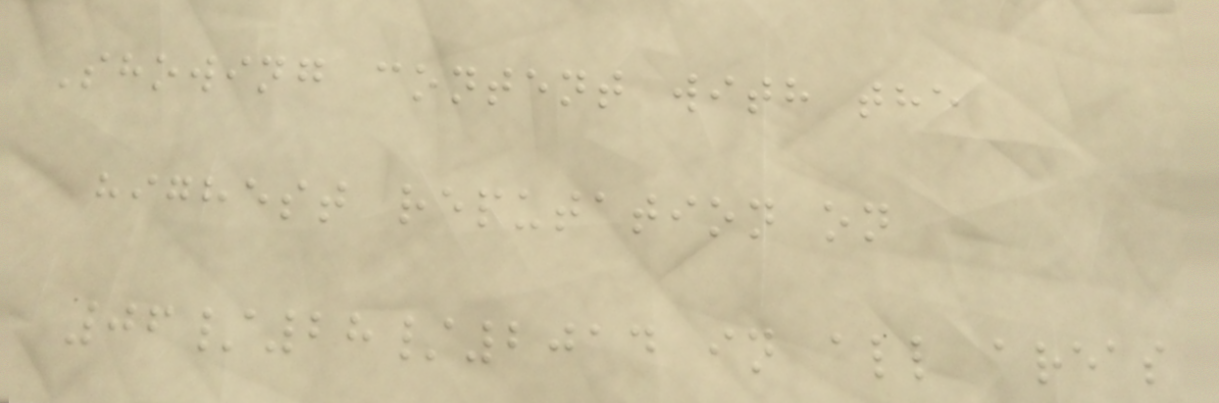Showing content with the
highest reputation on
06/28/2014 in all areas
